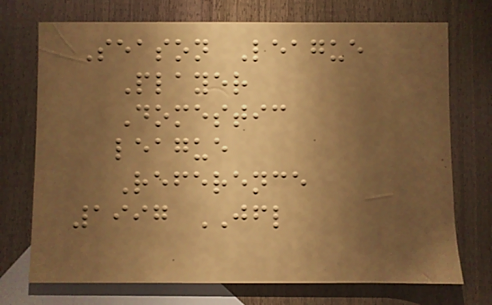Season League
Player
Domestic
league
Reference
1997 JFL
